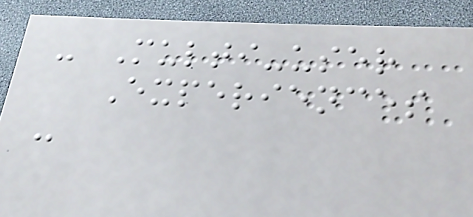- Multi-user
Experiences
-
